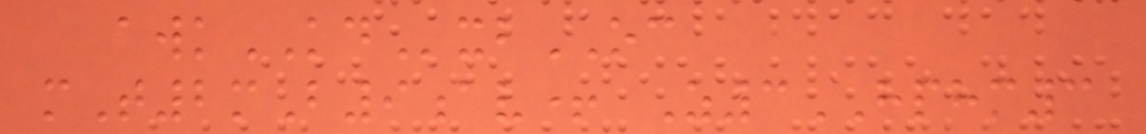awkKDxbOC
mT2mB9av+ Z3HPHM3
